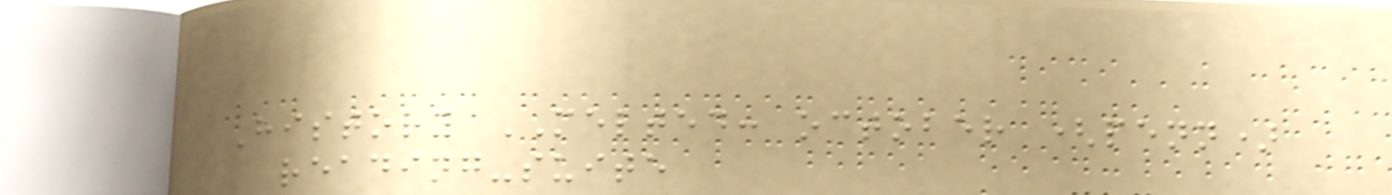History MELTED: october (penn)
reading-suite
